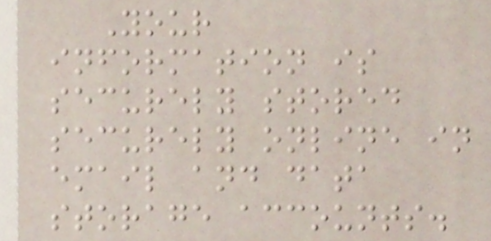Your
information is
securely stored
securely online in
email and data
storage accounts.
